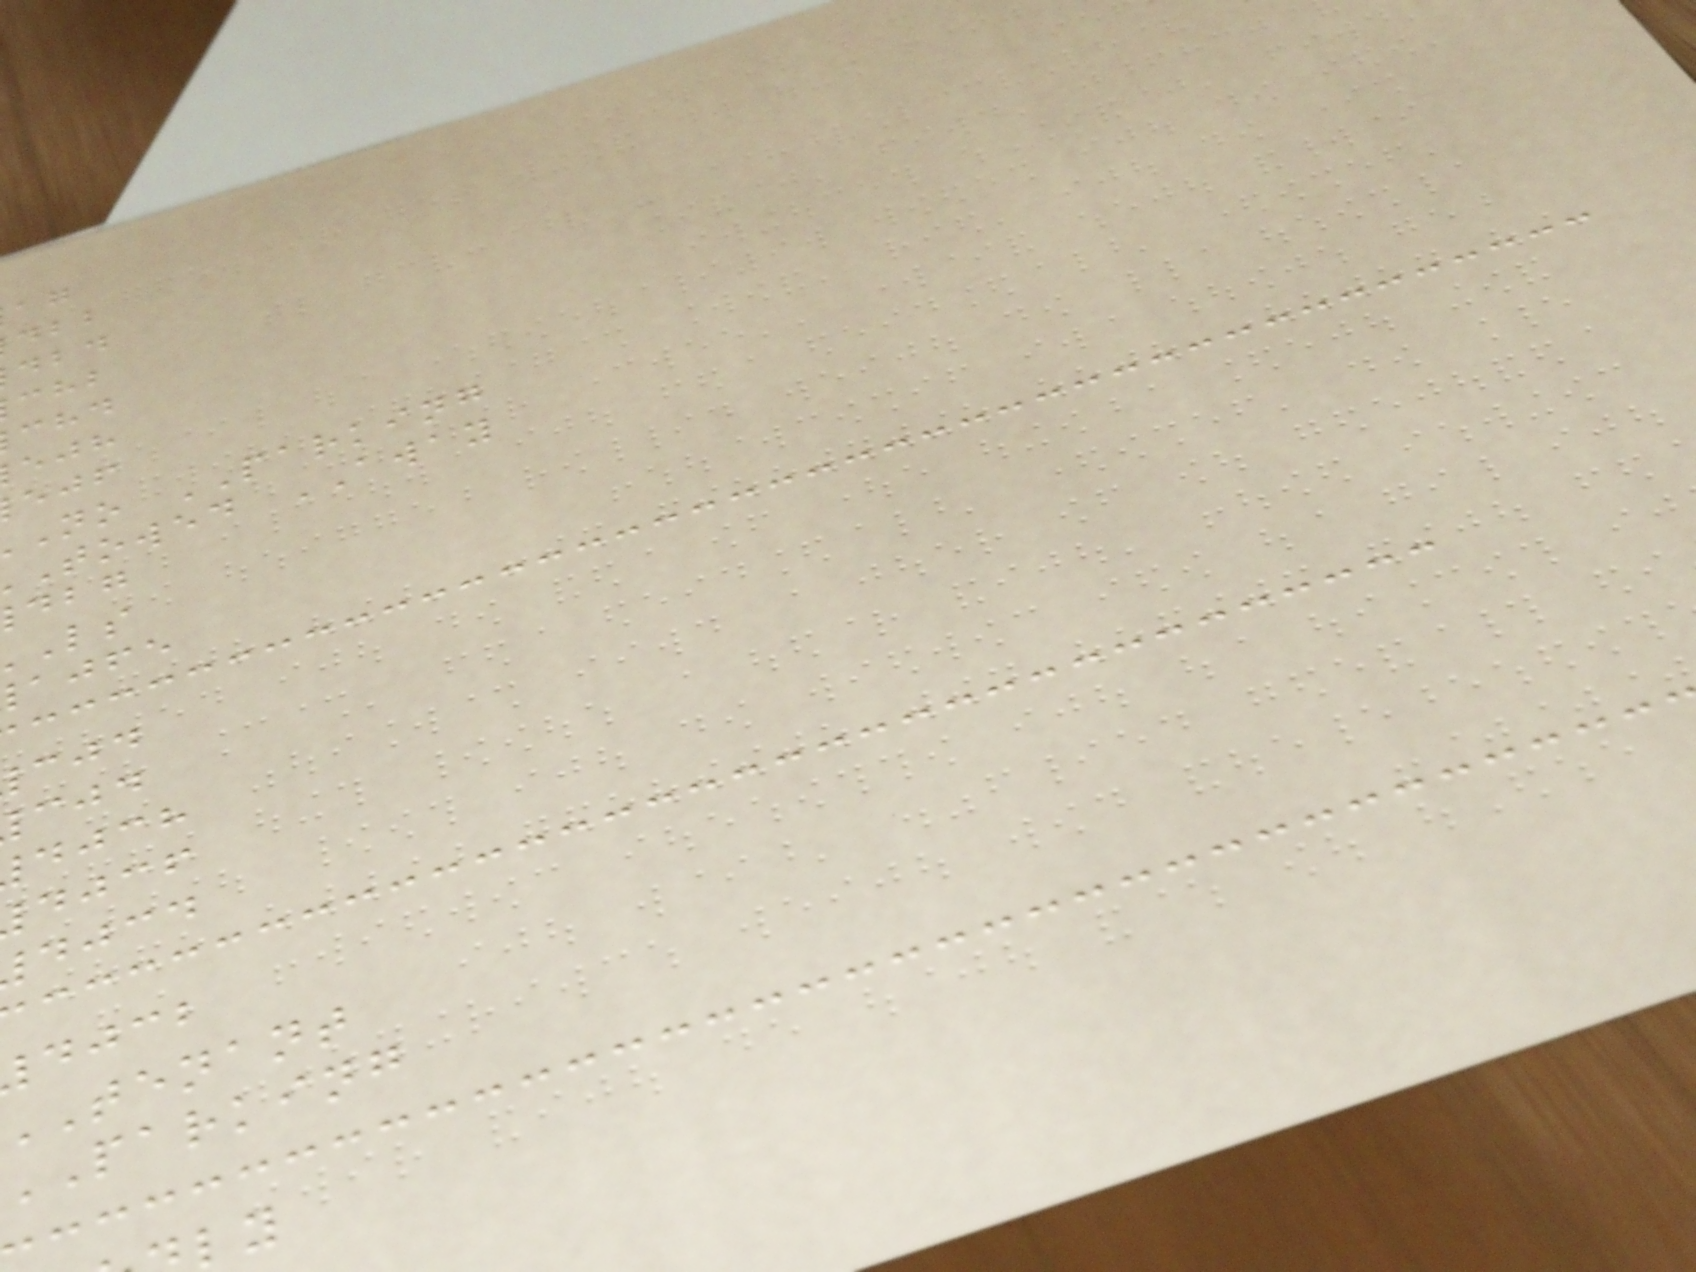no PARKING
towed AWAY
ajfe
djch
djcf
djcd
djcb
tenant
parking
